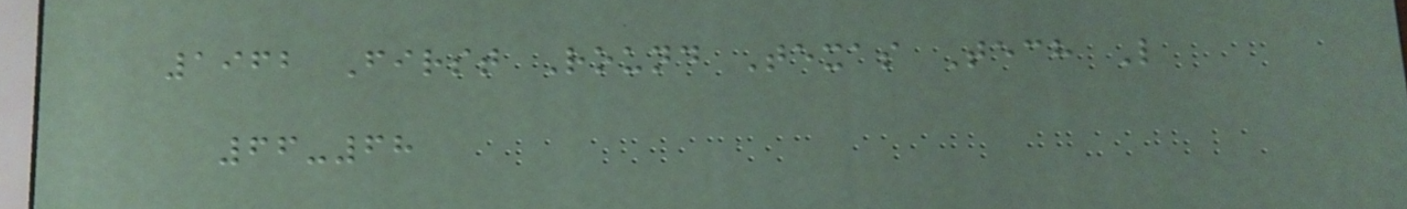1962 First Round Texas Tech L
66-68
